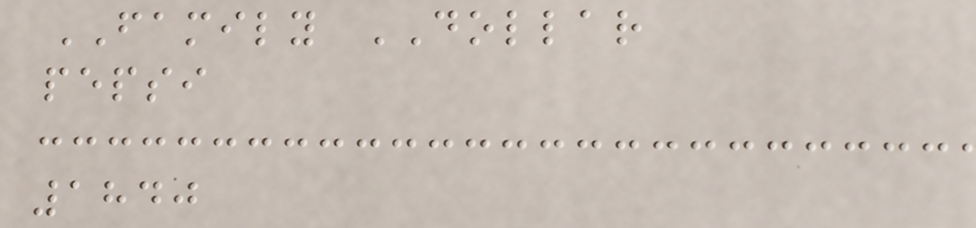FAMILY DOLLAR
pepsi
1840
